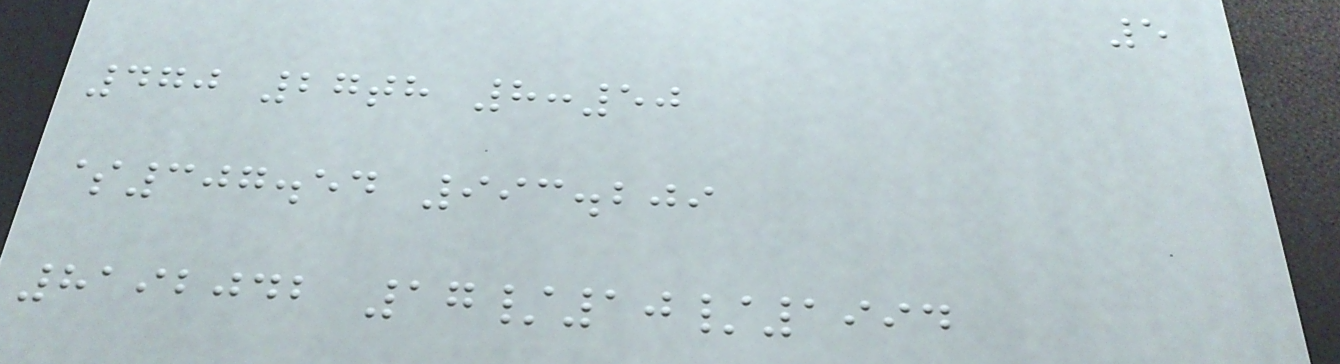5
470 27th 8:50
$307.54 993.209
8192042 17/10/1994
